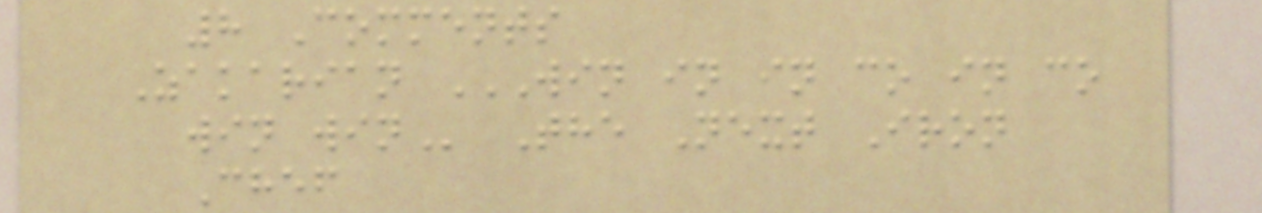8 Comments
Zakarian WIN IN IN CO IN CO
WIN WIN The Next Iron
Chef
